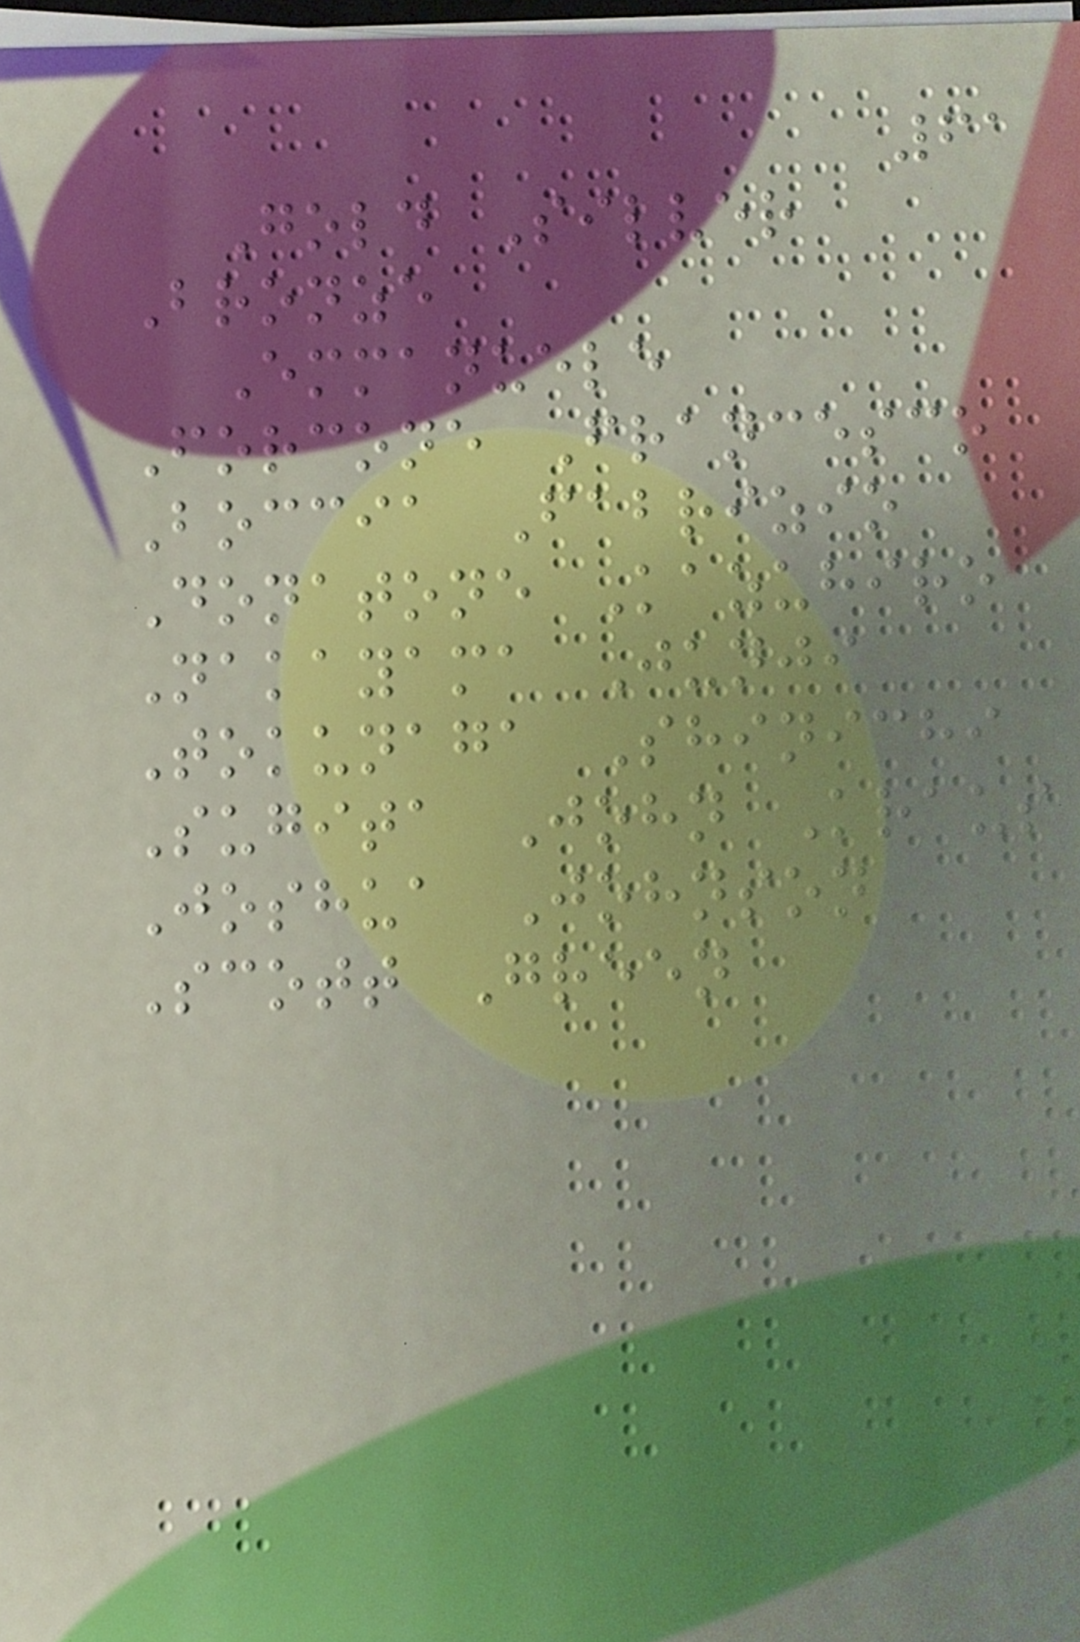61
Gold Silver
Bronze
Emmanuele
Forcone Francesco
Boccia Fabrizio
Donatone Kazuhiro
Nakayama Junji
Tokunaga Shinichi
Sugita John Kraus
Joshua Johnson
Scott Green
